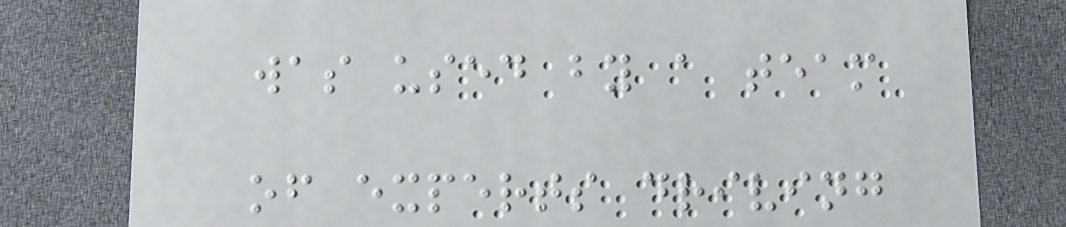was used by a team
of experts driving
